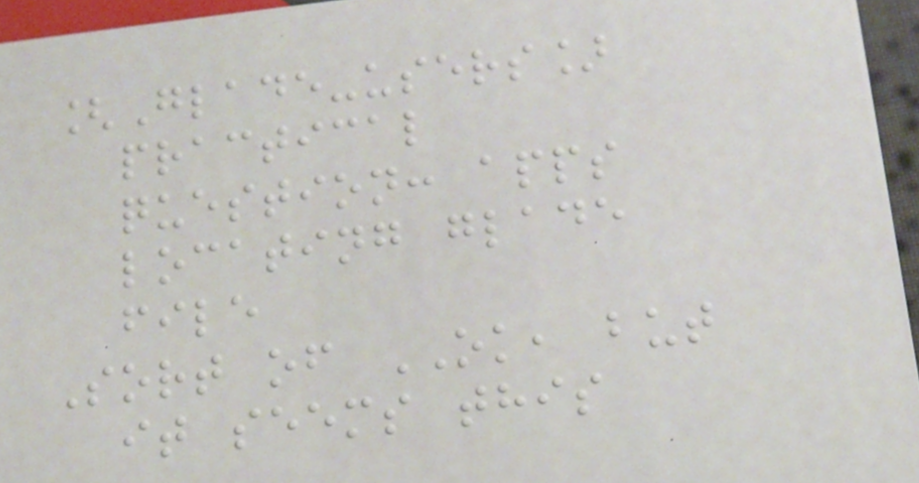[Glade-users]
practical
question: apps
locating glade
file
Sort of OK, but
it seems this
